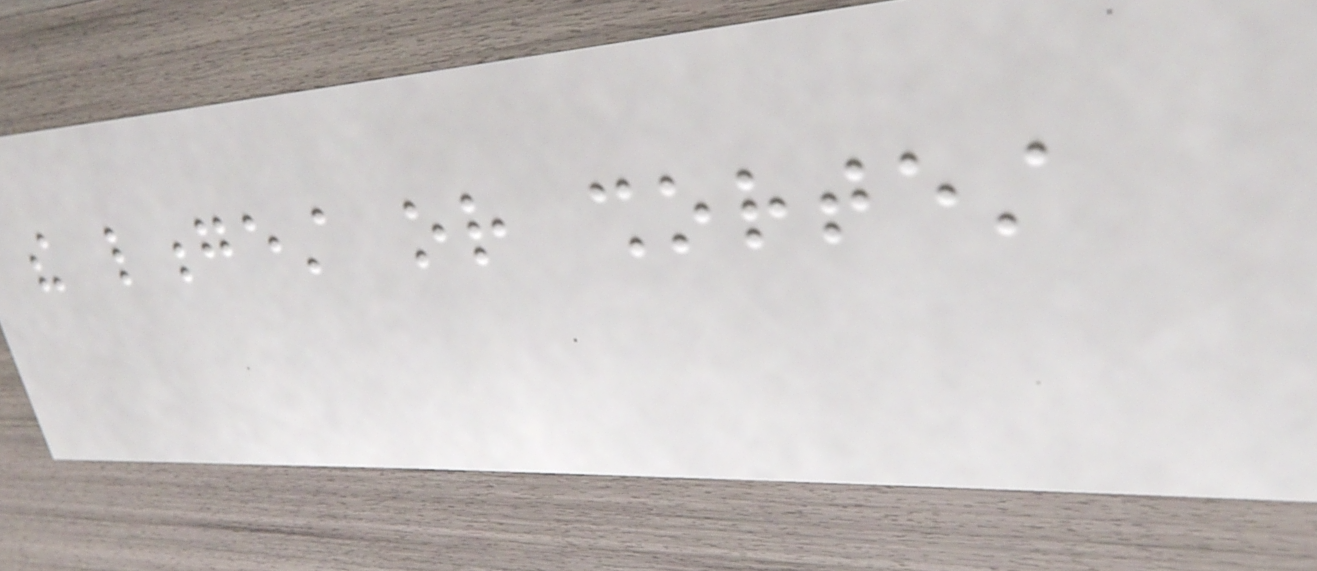the longest or shortest
